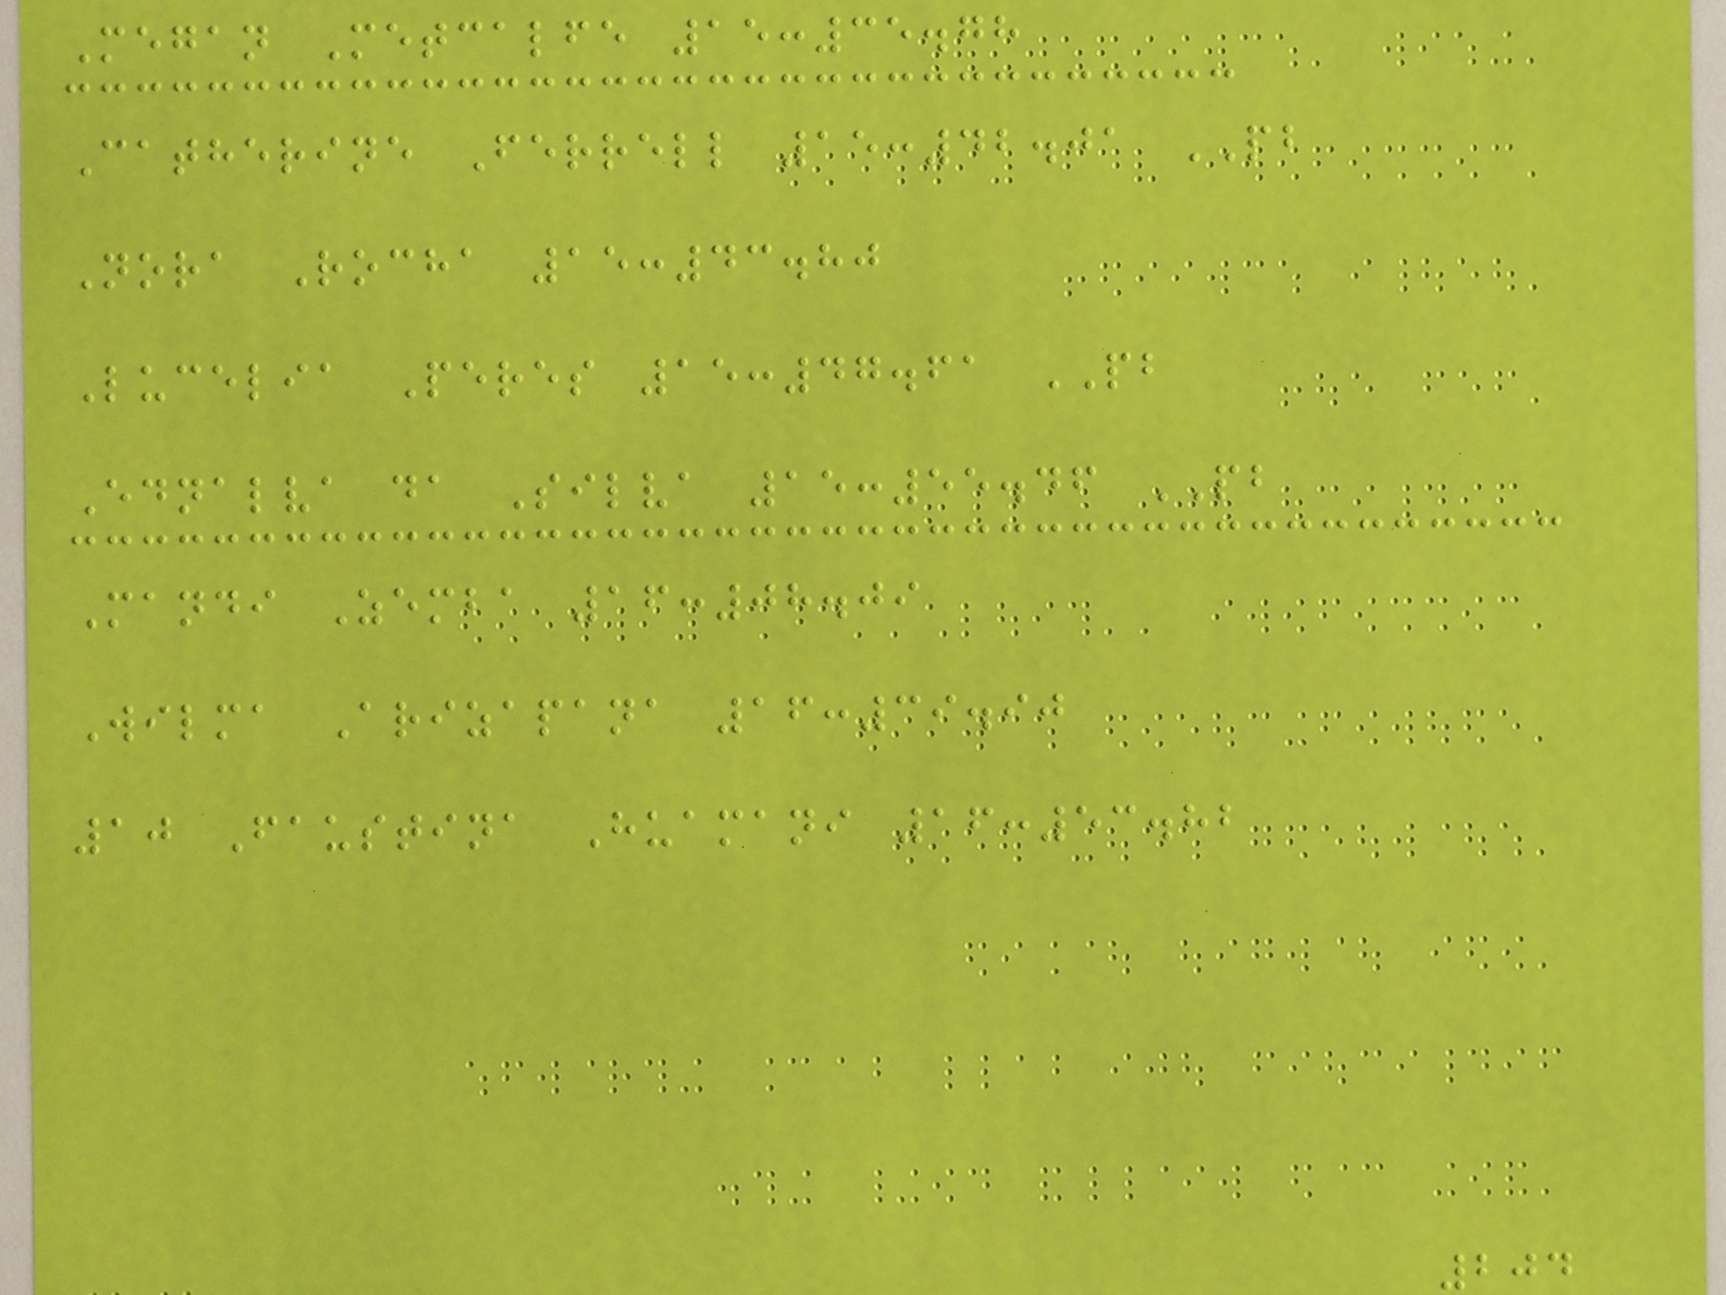Megan Metcalfe 15:35.78
Catherine Ferrell 15:42.01 PB
Nora Rocha 15:43.80
Lucelia Peres 15:47.61 PB
Ednalva da Silva 15:55.46 PB
Mandi Zemba 16:08.09
Wilma Arizapana 16:39.90
10 Faustina Huamani 16:53.82
204
